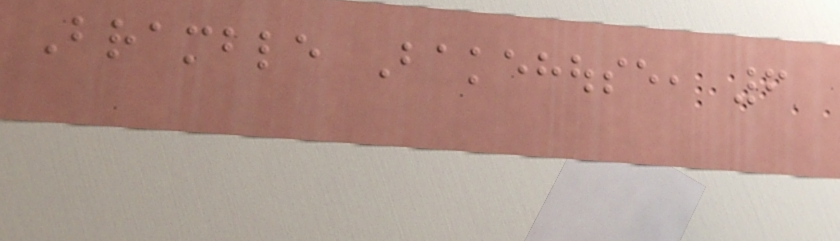Bramble Bakehouse, 6
